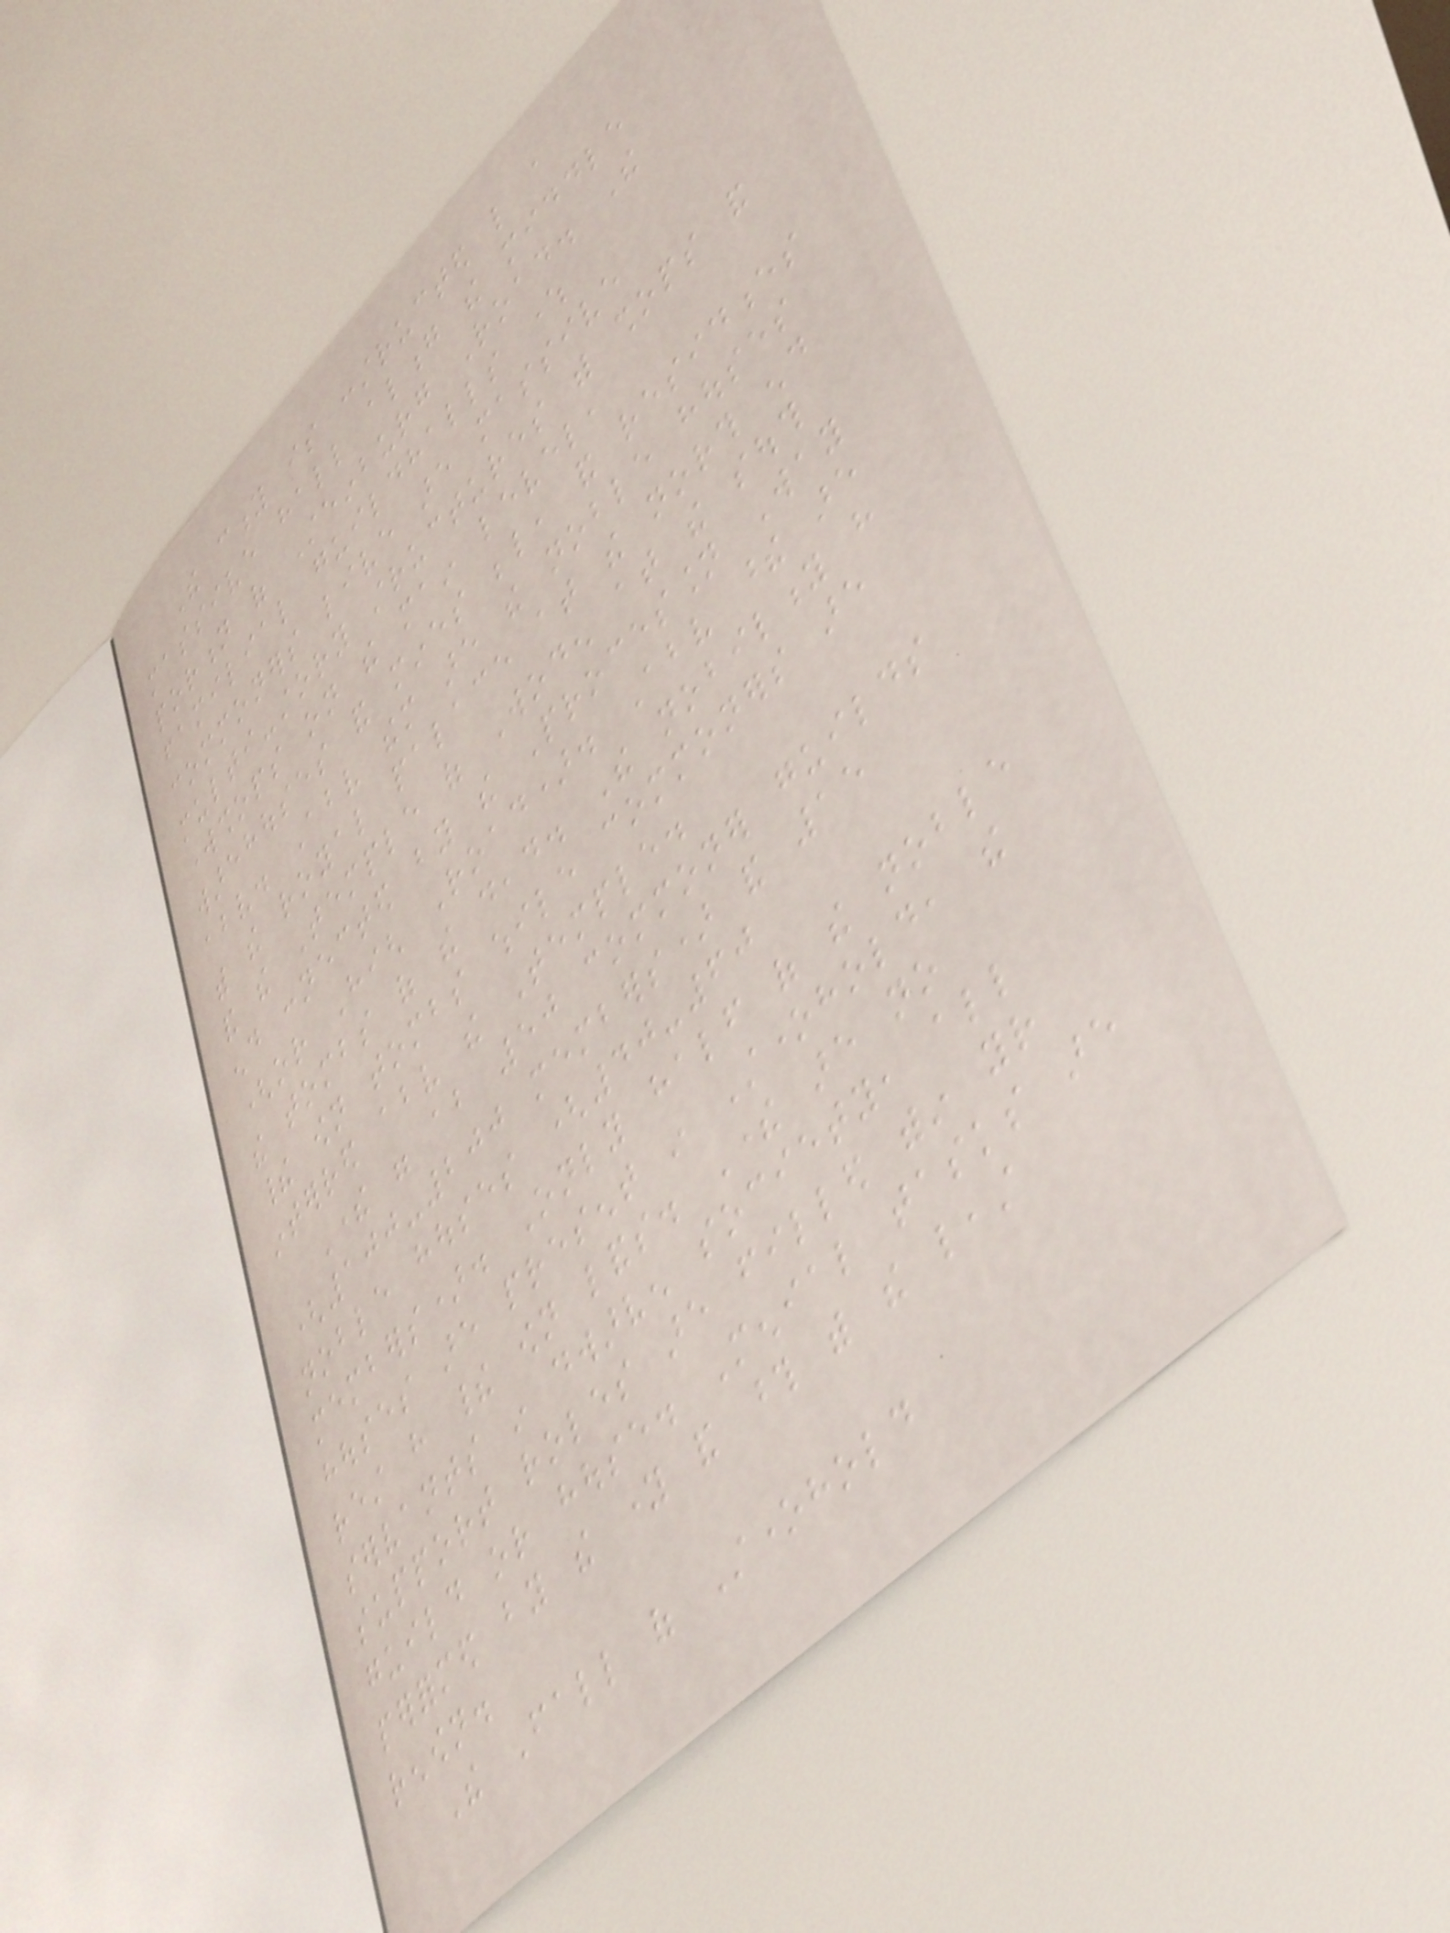The city is constructed like a
massive hall along the middle
portion of Steinburg Road. The
familial guildhalls where
commoners live are massive
multi-story structures with shops and
workshops on the main level,
warehouses and mines below, and residences
above. Above them are the noble houses
with the royal palace at the north end
and the Temple of Woden at the south
end connected by the Procession Way
(or High Road). Above these are
the tombs of the dead. The nobility have
their own tombs while commoners are
interred above the Temple.
There were about 50 commoner guilds
(100-200 members) and 15
noble houses (40-60
members). Only half of the noble
houses are present in Stonehold, the
rest have their own lands. There are no
servants in dwarven society, all
support roles are filled within your
guild or house. Menial tasks are
performed by the young and those with the least
renown.
The Fall of Stonehold
